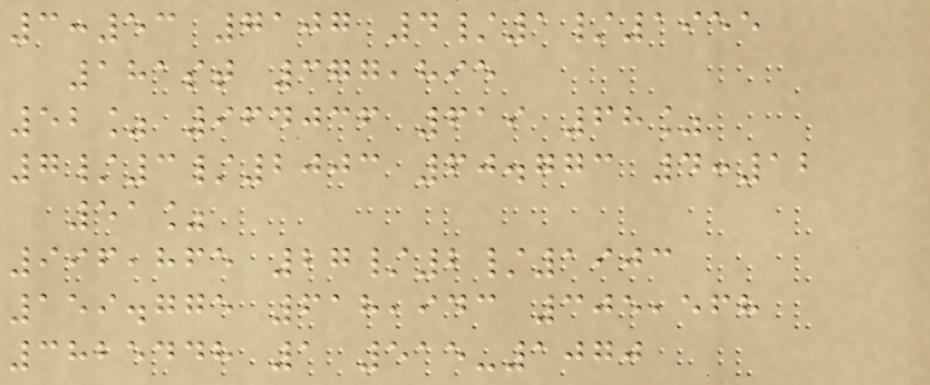3:53 7107 4/1/1955
181st 377,895
52% 964036 619 68%
7/3/2003 60.773 4:12
51%
996,865 27/2/1903
159.775 618,943 305,568
3825448 1 515-1070
